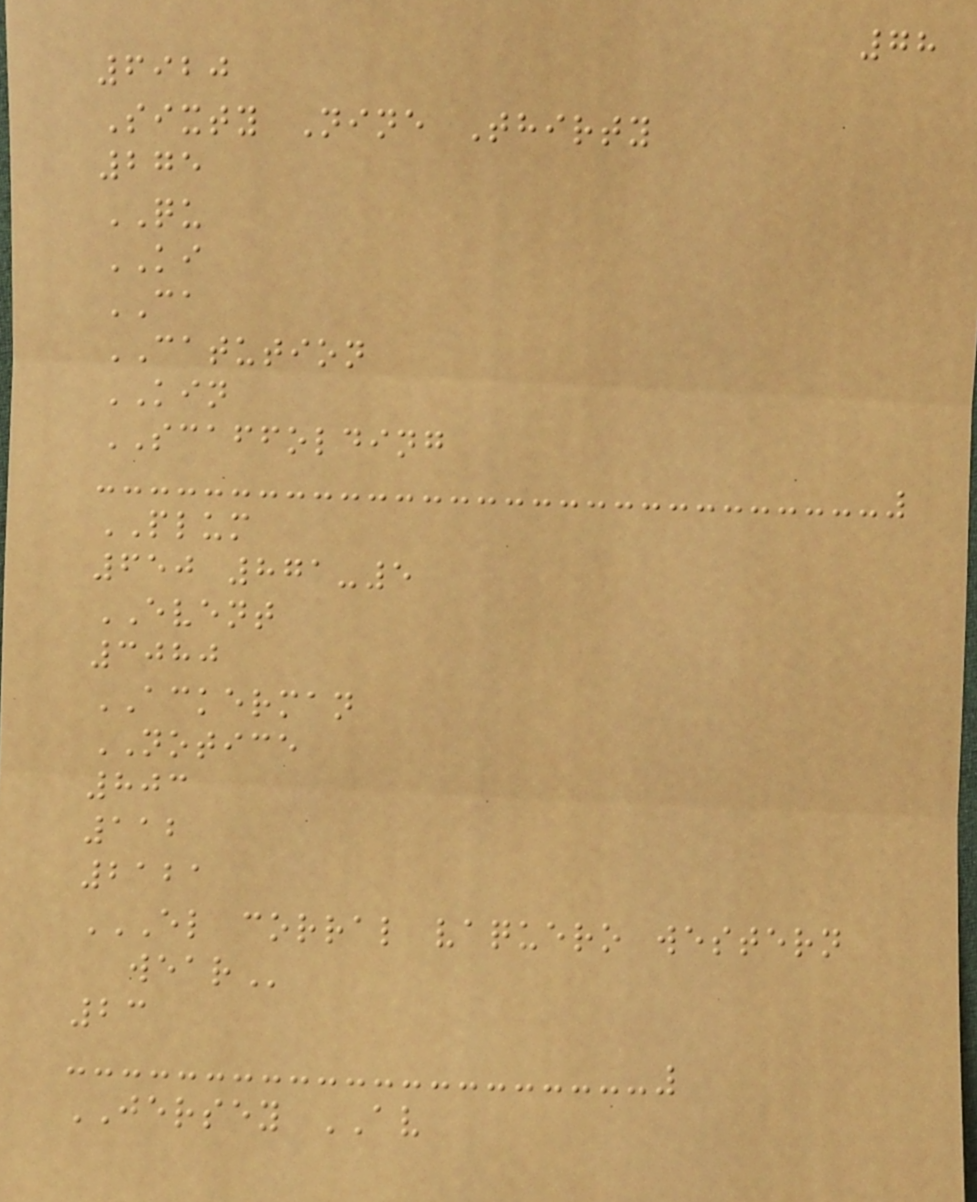78
6920
Sixty Nine Thirty
275
QU
KI
CA
CATUTION
KIN
SCAFFOLDING
PLUM
650 871-5
EVENT
3080
ACKERMAN
NOTICE
803
112
2121
EL CORRAL VAQUERO WESTERN
WEAR
23
JERSEY AV
